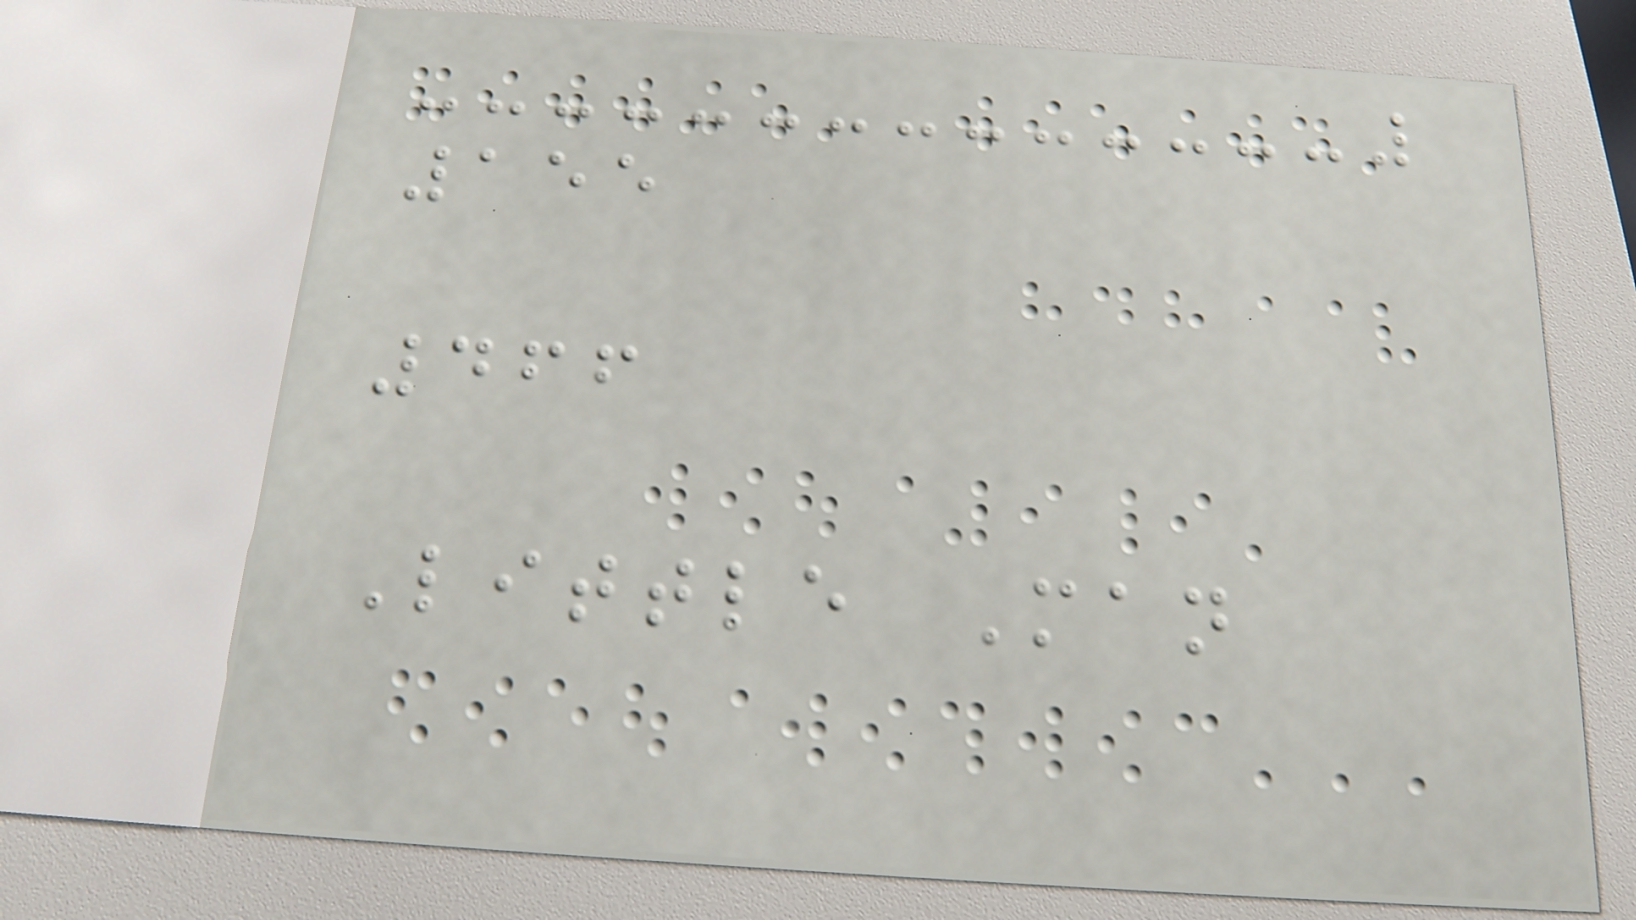155
466
Little Man
